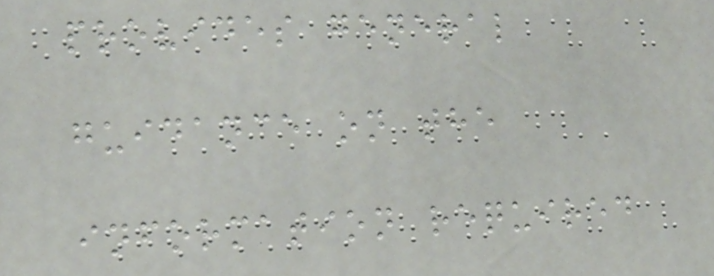provides general
guidance on the
information required
